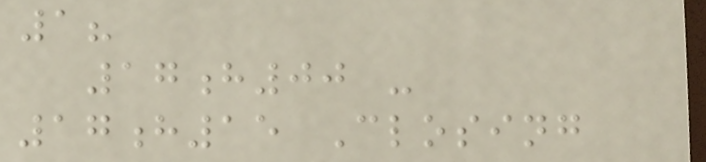1?
17h00 -
17h15 Closing
